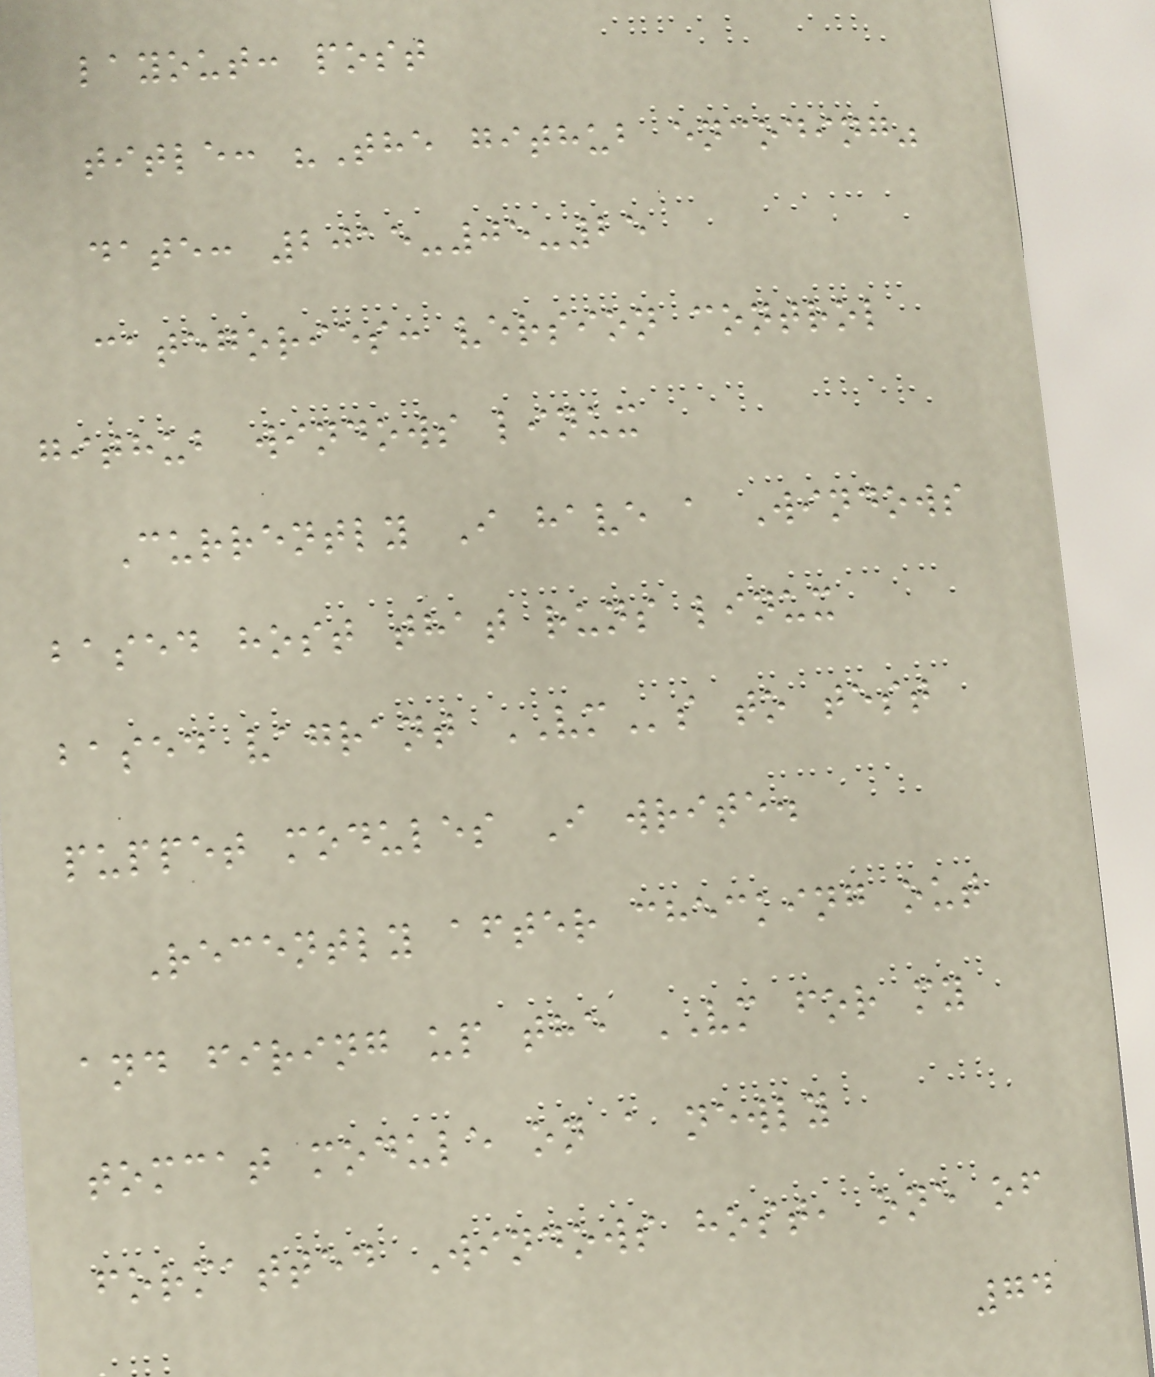layout: post
title: "The github encoding"
date: 2015-05-25
categories: version control
github windows linux
Currently I have a Windows
based host that runs linux
based vagrant VMs to test
puppet modules I write.
Recently after checking out
and firing up the VM for my
tomcat module on a newly
formatted Windows host, one of
74
